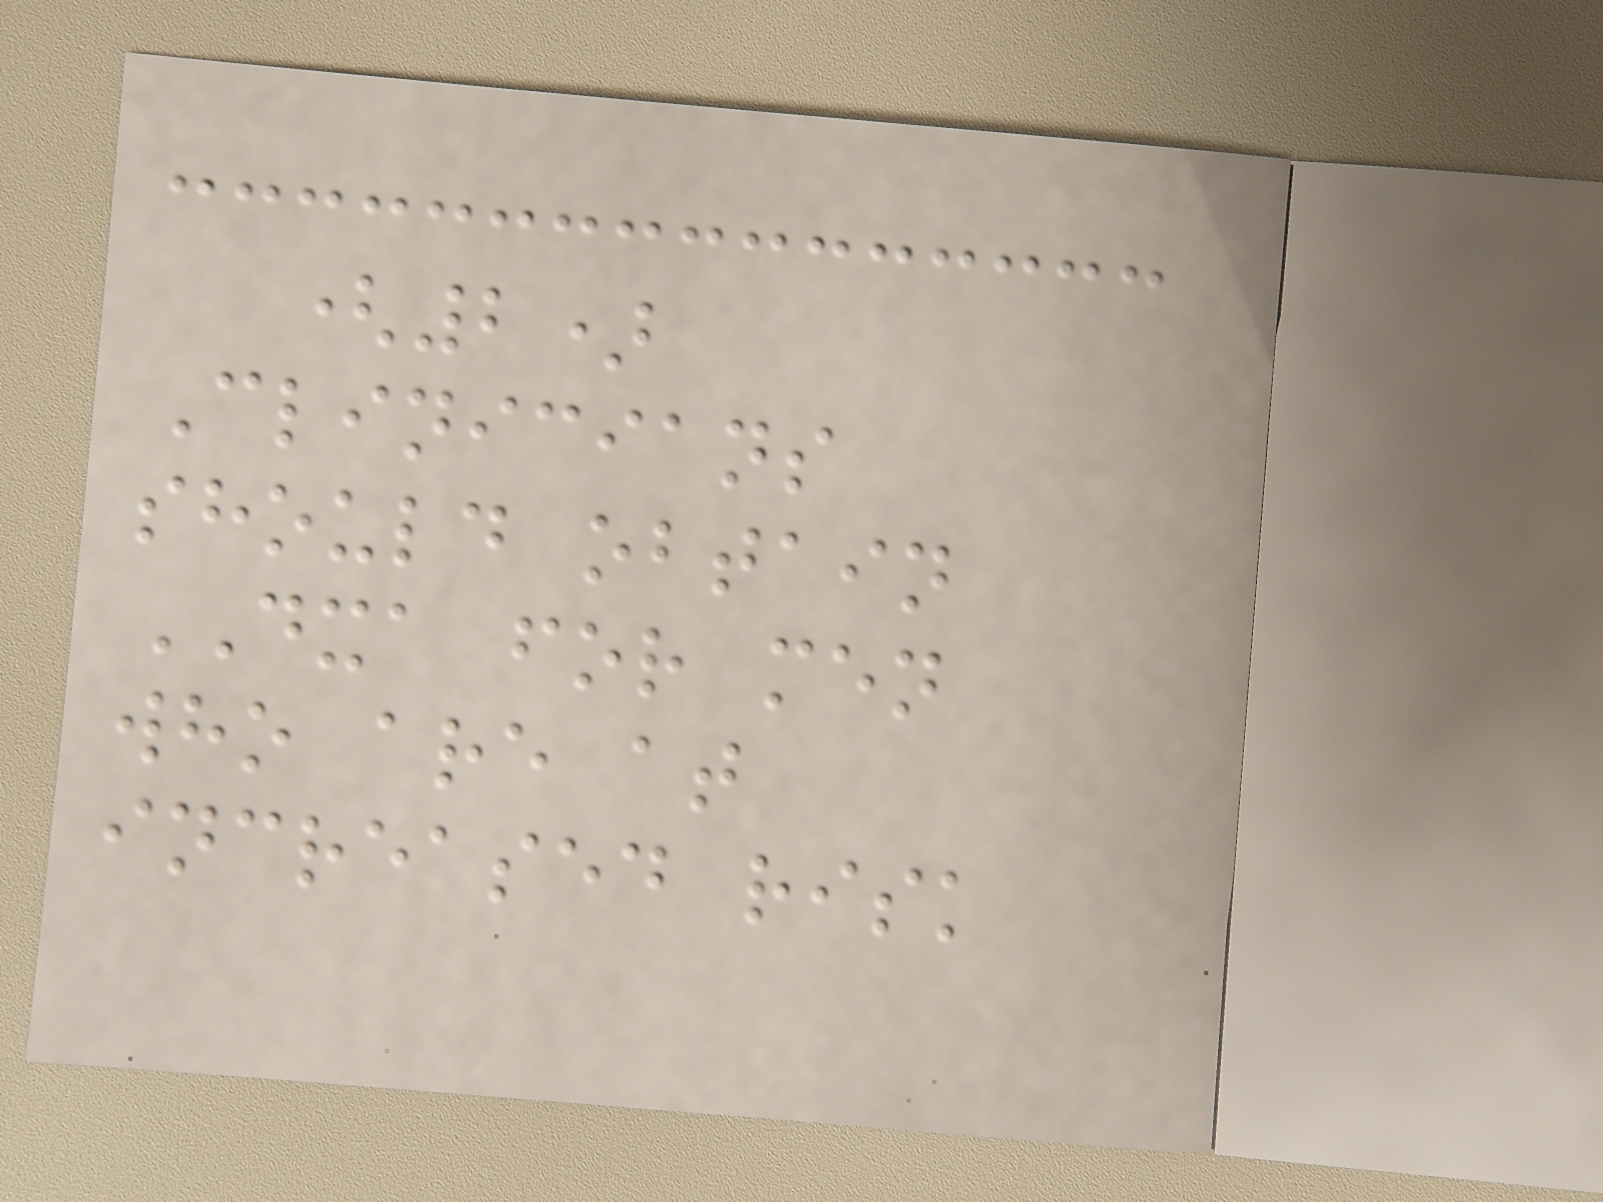(2)
Clinicians
should obtain
DXA for men
who are at
increased risk
